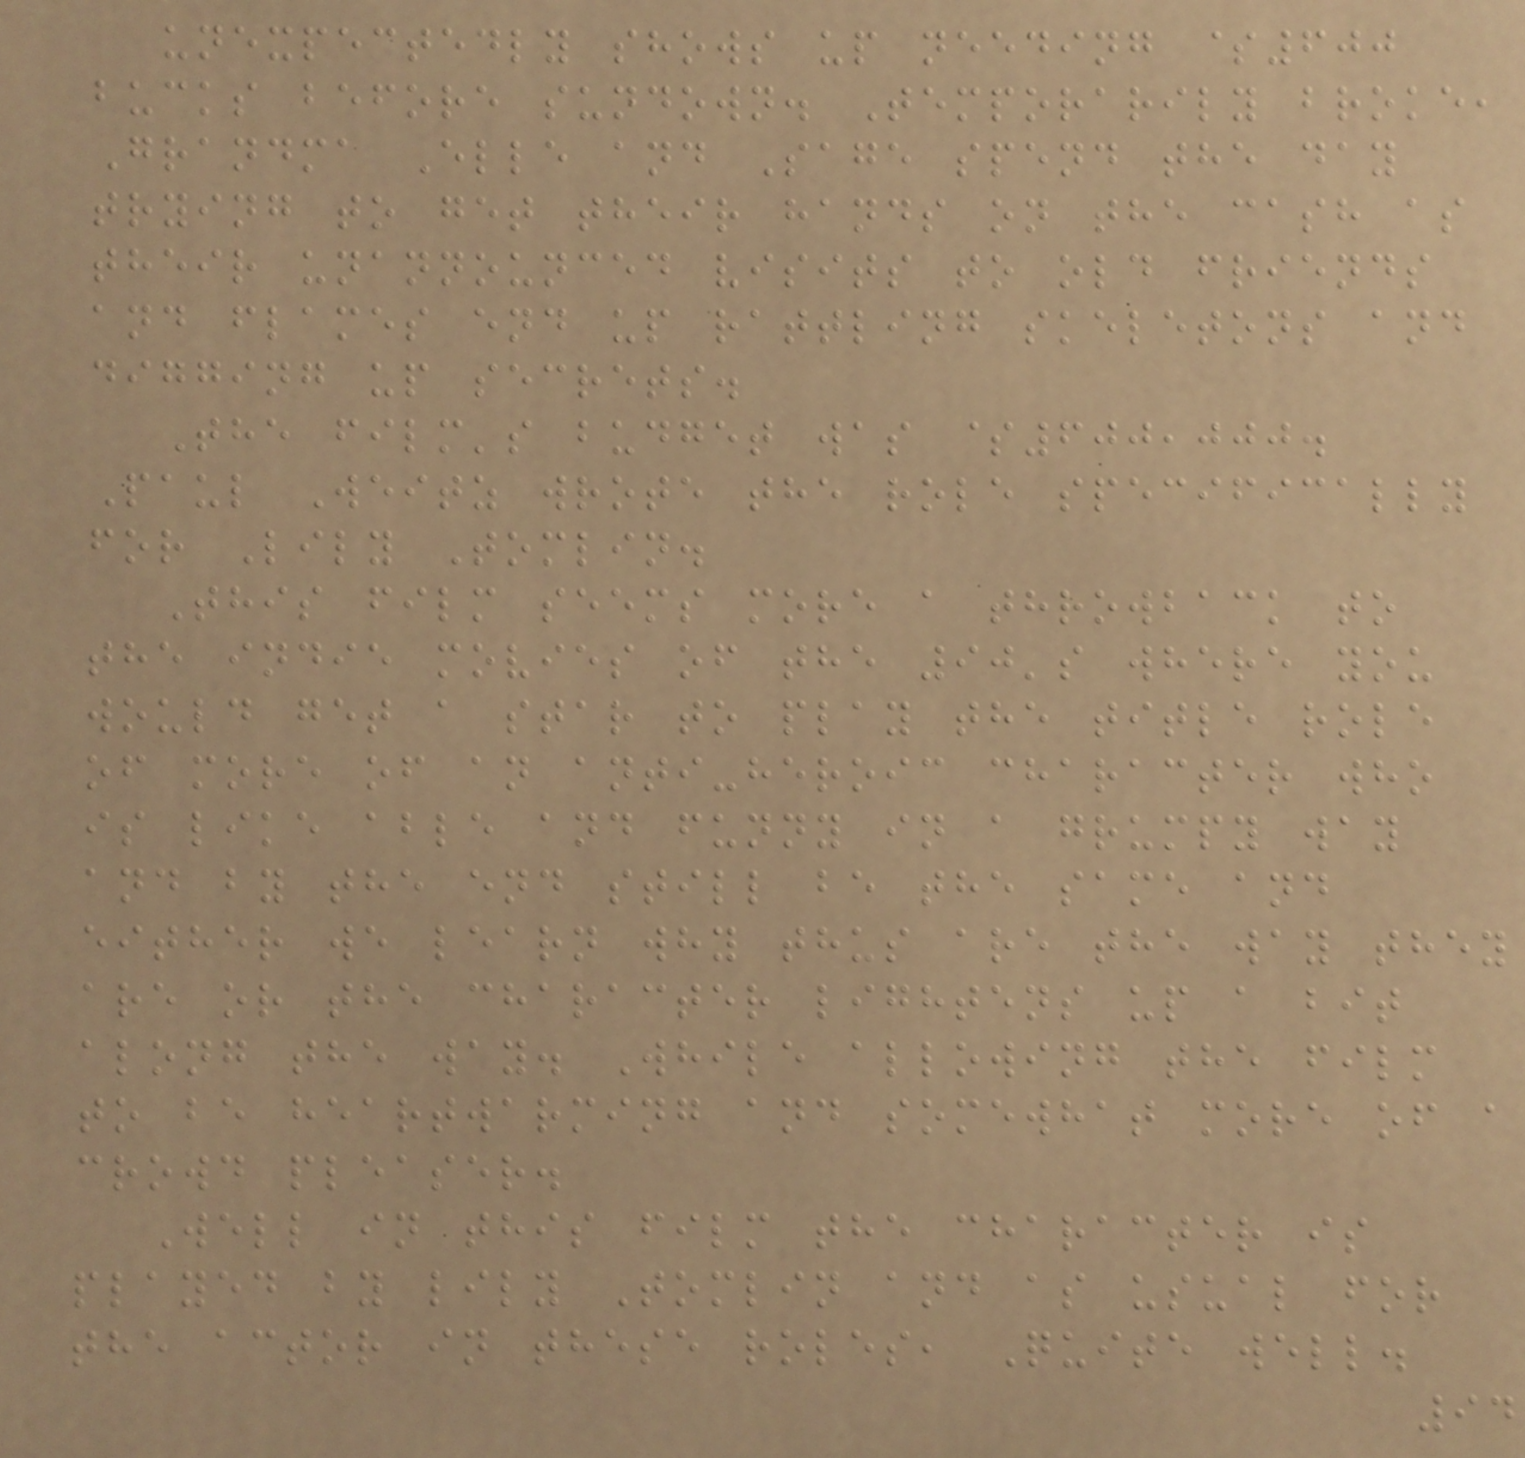unexpectedly shows up needing $600
bucks before sundown. Temporarily broke,
Grandma Elle and Sage spend the day
trying to get their hands on the cash as
their unannounced visits to old friends
and flames end up rattling skeletons and
digging up secrets.
The film's budget was $600,000.
Paul Weitz wrote the role specifically
for Lily Tomlin.
This film seems more a throwback to
the indie movies of the 90's where you
would get a star to play the title role
of more of an anti-heroic character who
is like able and funny in a grumpy way
and by the end still be the same and
either we learn why thus are the way they
are or the character lightens up a bit
along the way. While allowing the film
to be heartwarming and somewhat more of a
crowd pleaser.
Well in this film the character is
played by lily Tomlin and as usual for
the actor in these roles, Quite well.
94
